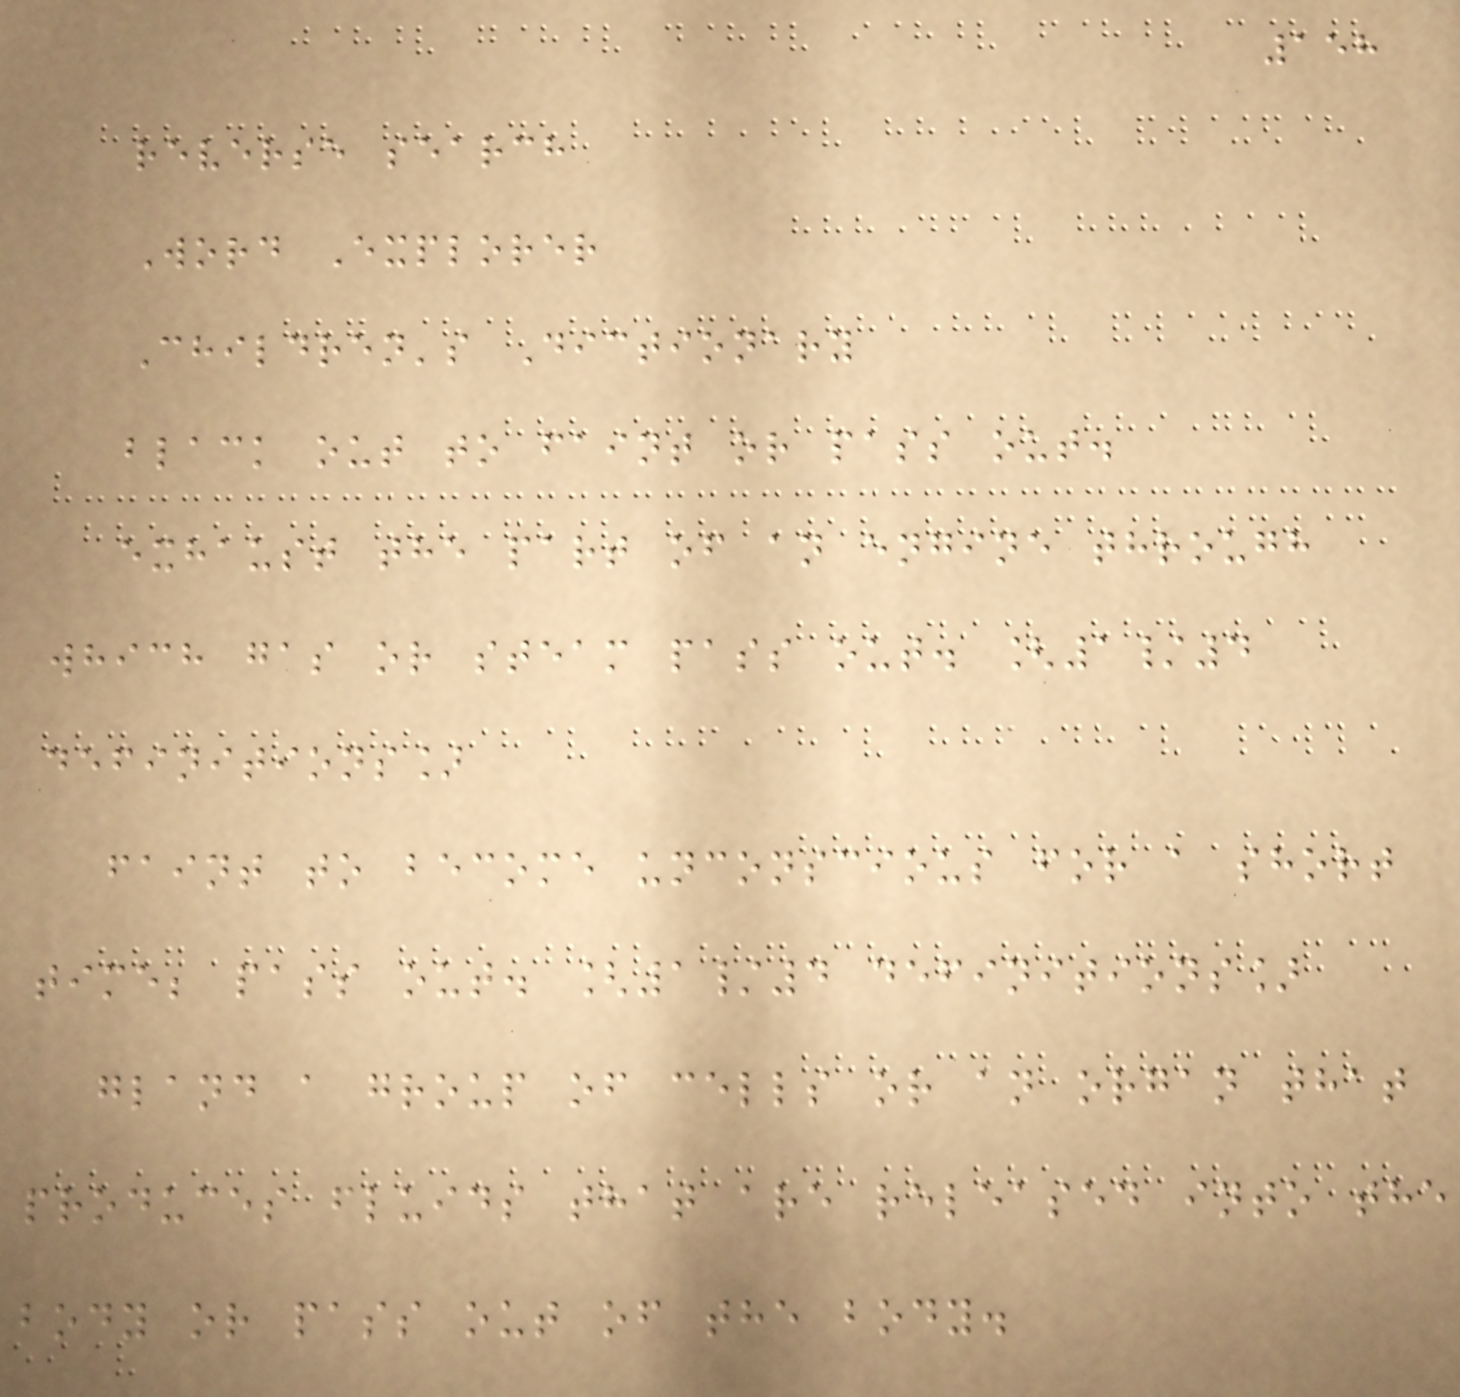158
reverse search
Word Explorer
Children's Dictionary
black out to faint or pass out.
exhaust the part of an engine through
which gas or steam pass out. [1/4
definitions]
faint to become unconscious for a short
time; pass out. [1/4 definitions]
gland a group of cells or an organ that
produces fluids that are released into the
body or pass out of the body.
